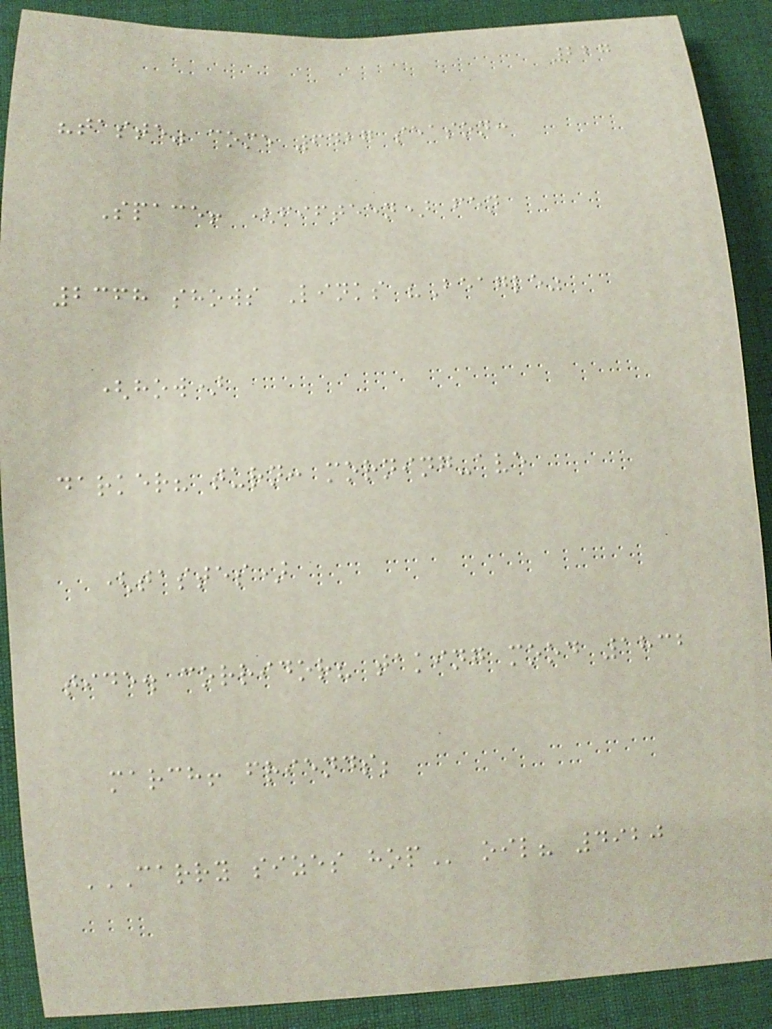227
"taste" come 6427 season:
Space! (fifteen) fen
2368 shows Links "Beagle"
(how)
darker? turn: morning-ave
(tastes)
tide. corridor? taking mood 1832
march! friends;
CARRY SIZES HOP oil? 4920
